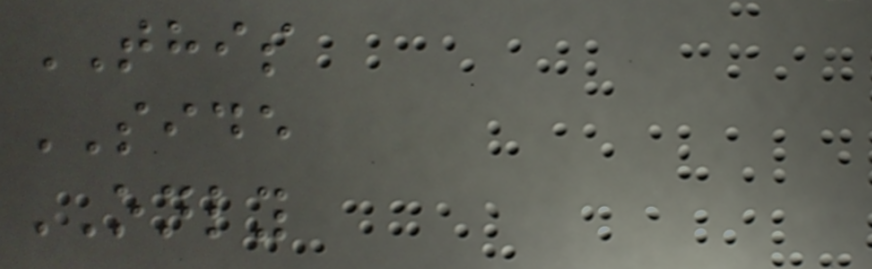THIS
SIDE
ONLY
